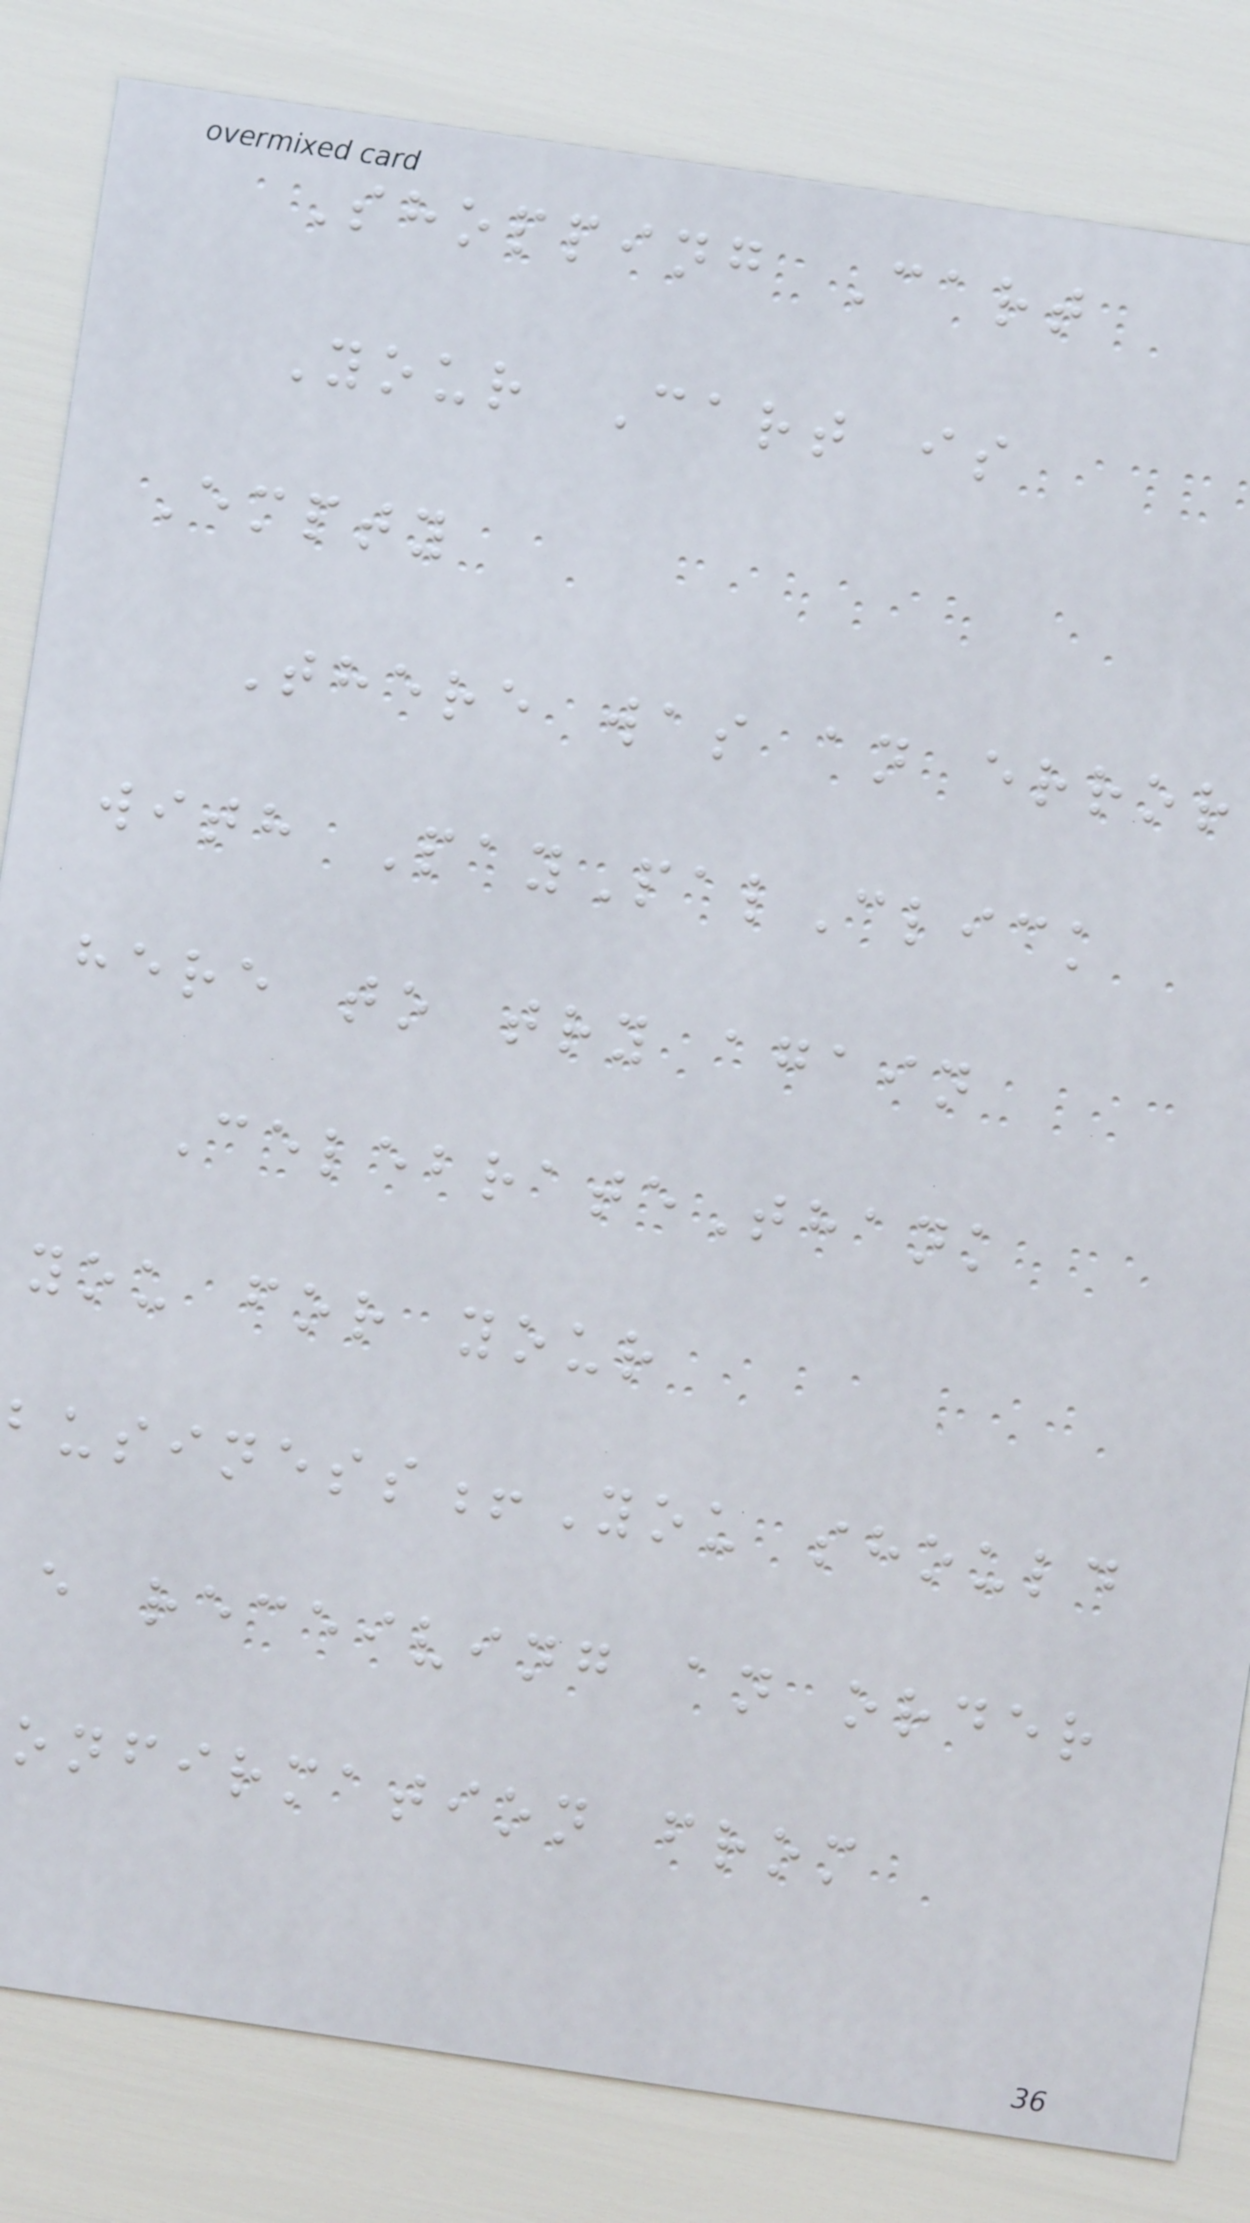Shopping Cart
Your Cart is
Empty
There was an error
with PayPalClick
here to try again
CelebrateThank
you for your
business!You should
e receiving an order
onfirmation from
